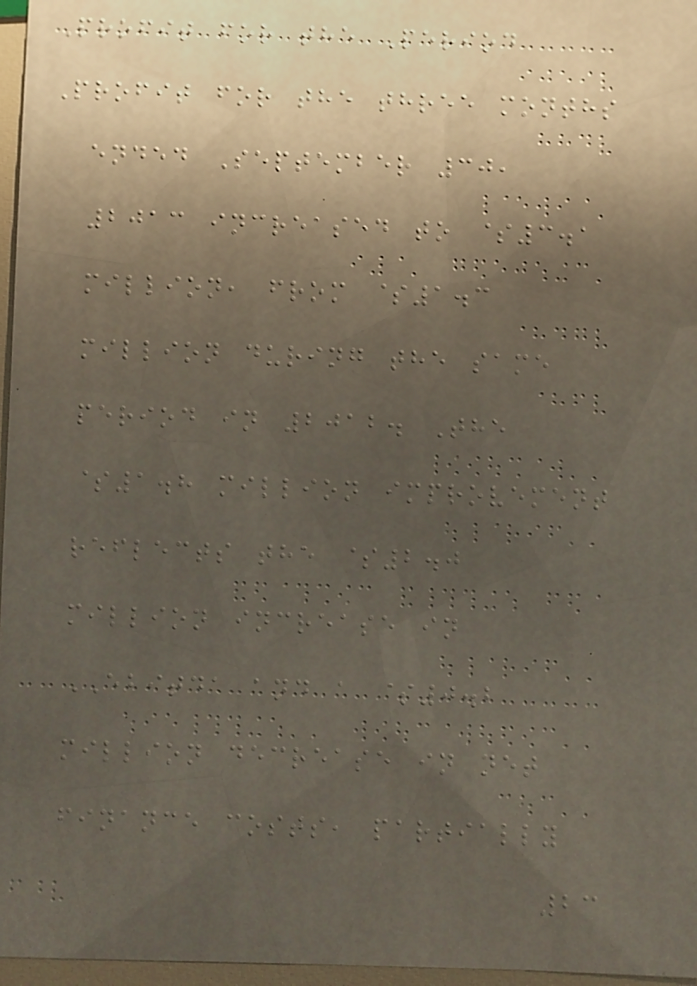Profit for the Period
Profit for the three months
ended September 30,
2013 increased to $3.1
million, from $1.3
million during the same
period in 2012. The
$1.8 million improvement
reflects the $2.0
million increase in
EBITDA and a $0.2
million decrease in net
finance costs, partially
23
